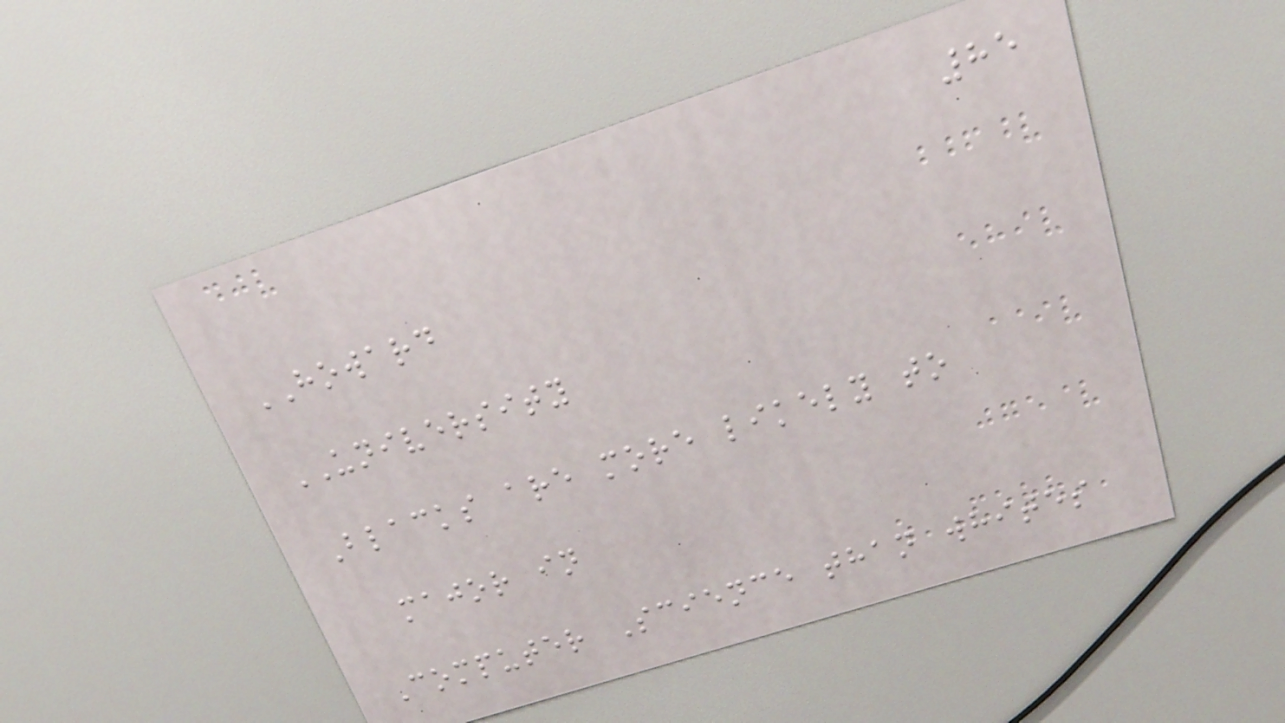85
HOWARD
UNIVERSITY
Blacks are more likely to
major in
Computer Science than whites
